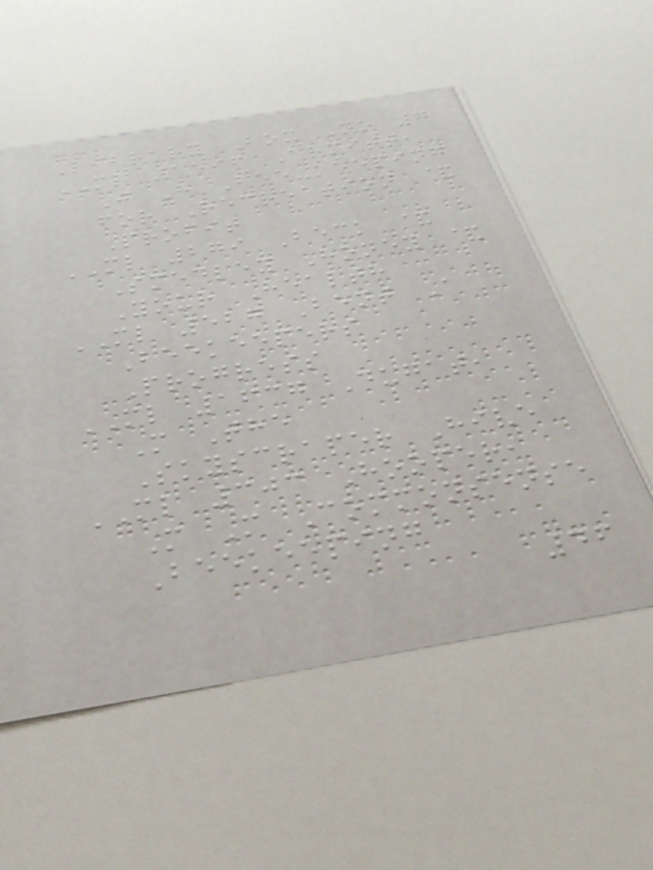Library Box No 7
ML 1596 Armitt,
J H Bee-keeping
for Recreation &
Profit
ML 279 Beck &
Smedley Honey &
Your Health
ML 527 Bent A
Beekeepers
Progress
ML 1637 Dugat,
M The
Skyscraper Hive
ML 303 Hooper,
M M Commonsense
Beekeeping
46
